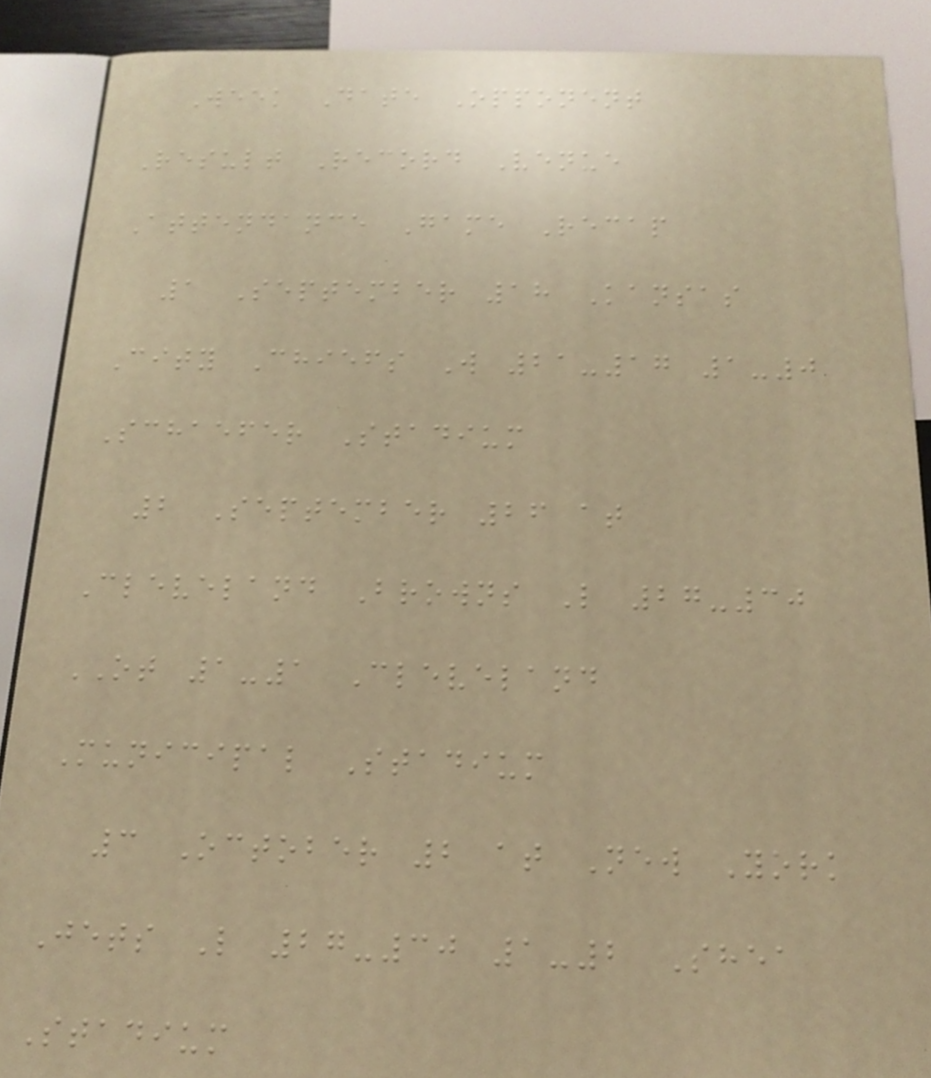Week Date Opponent
Result Record Venue
Attendance Game Recap
1 September 18 Kansas
City Chiefs W 21-17 1-0
Schaefer Stadium
2 September 26 at
Cleveland Browns L 27-30
OT 1-1 Cleveland
Municipal Stadium
3 October 2 at New York
Jets L 27-30 1-2 Shea
Stadium
